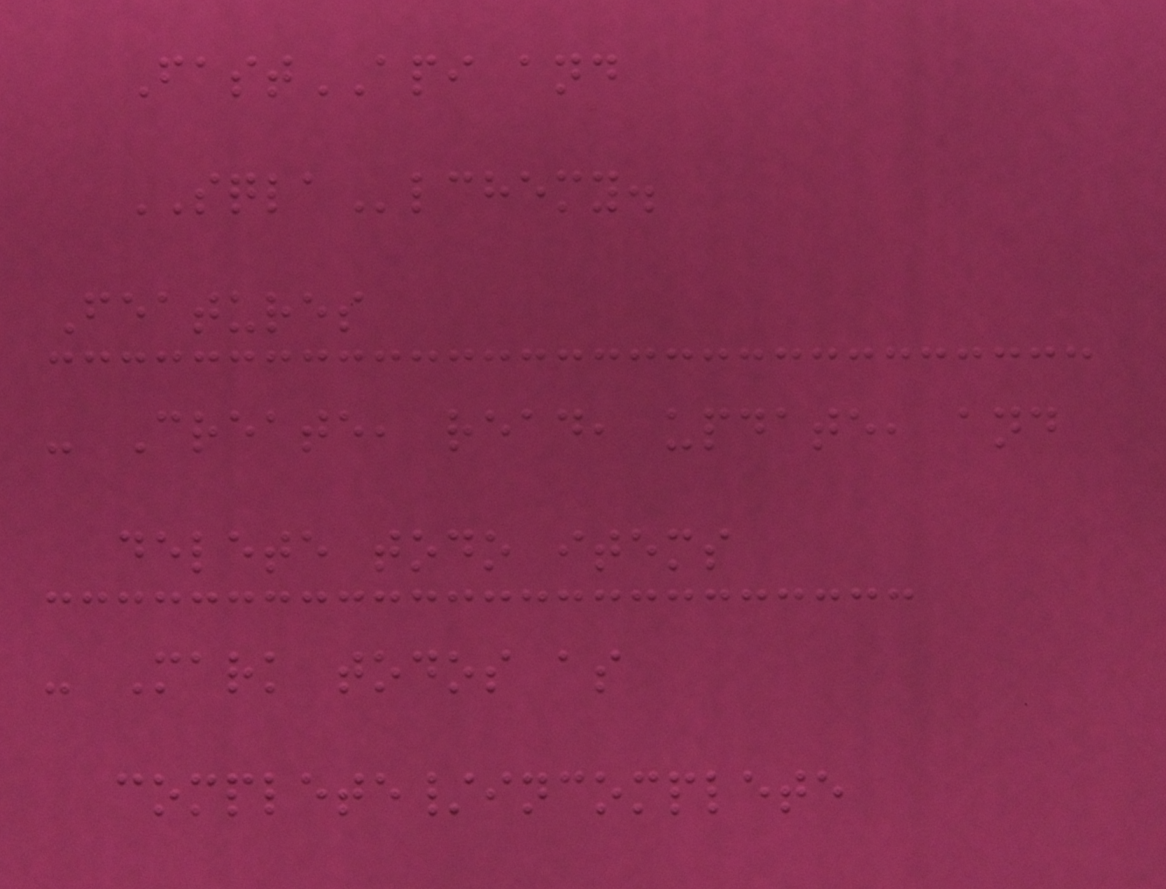FastAPI and
SQLAlchemy.
Features
- Create, read, update, and
delete todo items
- Mark todos as
complete/incomplete
